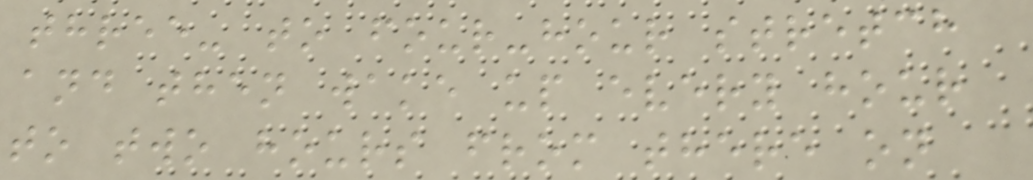three- to four-hour stretch
and then wake up every hour
to two hours from there on
